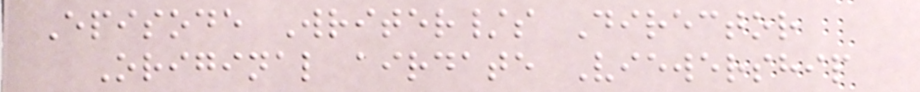Episode Writer/s Director
Original airdate Viewership
